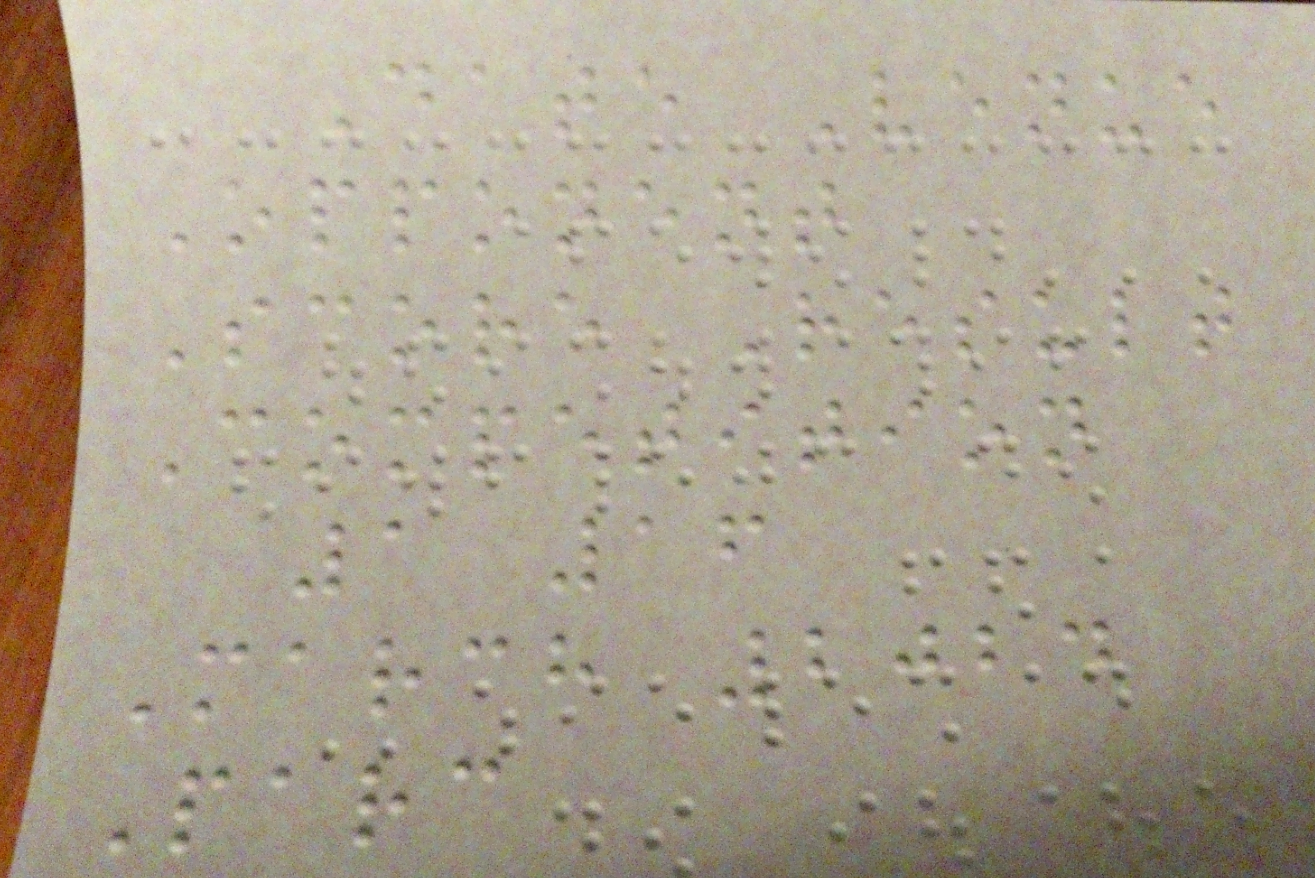Date Venue
Opponent
Score Result
Competition
1 16
March 2024
Parc
